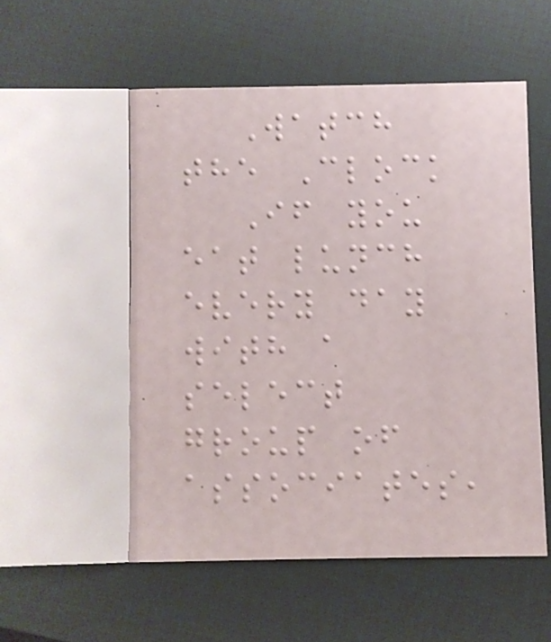Watch
the Clock
If you
eat lunch
every day
with a
select
group of
associates,
